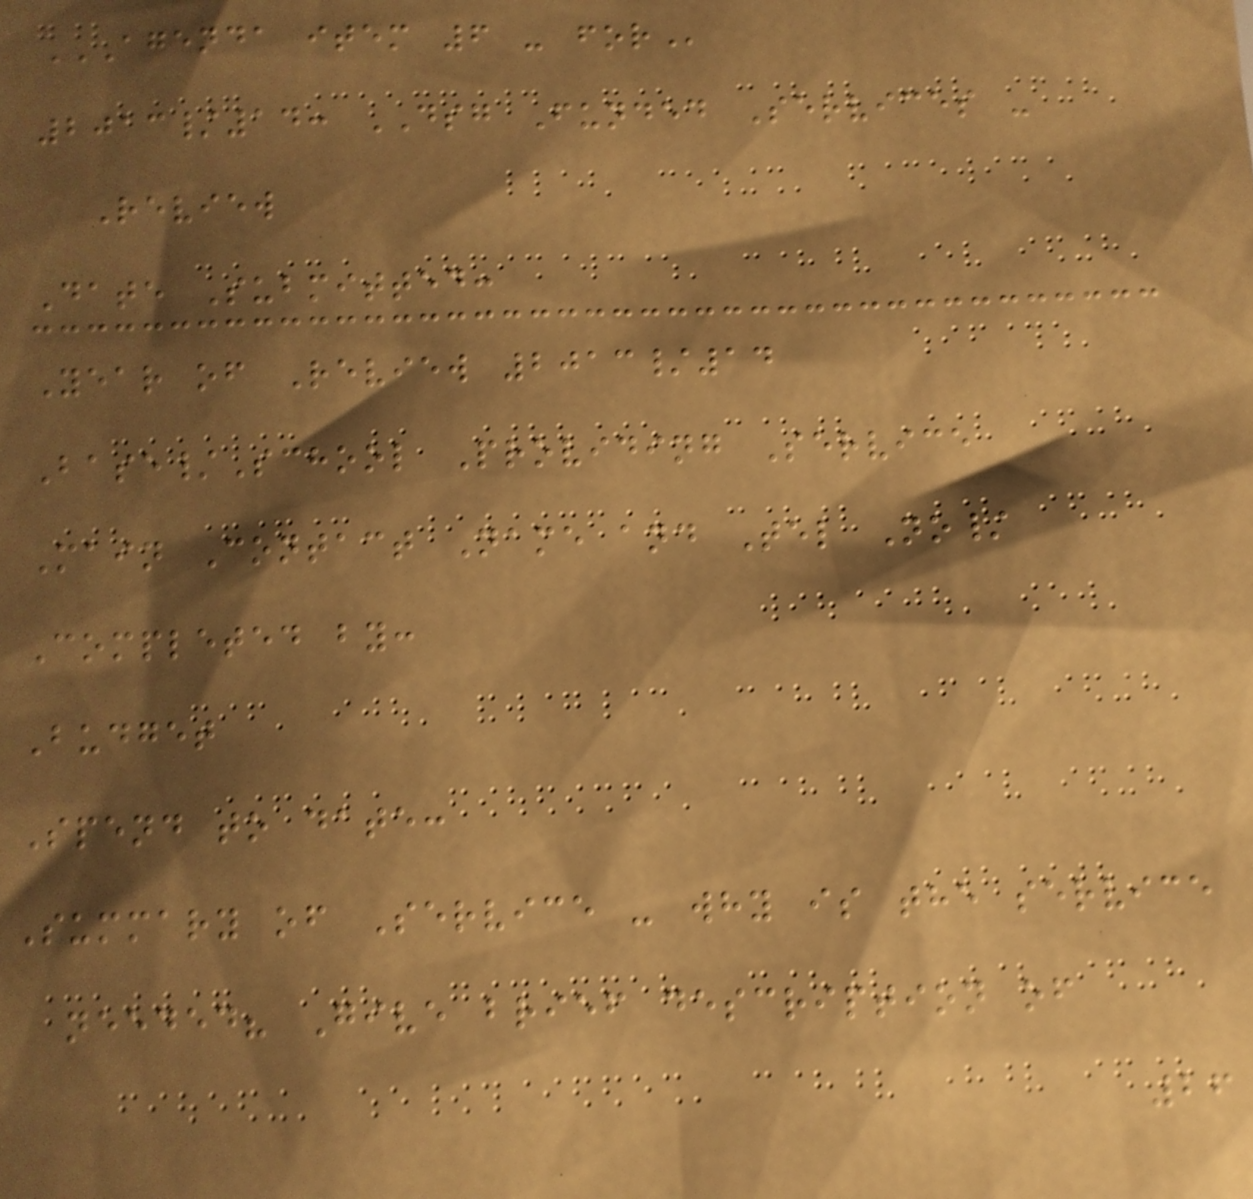AGENDA ITEM 6 - FOR
2013/14: DSG Funded Services -
Review
Date Submitted:
Year of Review 2013/14
Base/School Providing Service
Main Contact Name and Tel No/
Completed by:
Budget
Spend to date:
Summary of Service - why is the service
needed? Give brief description of
26
